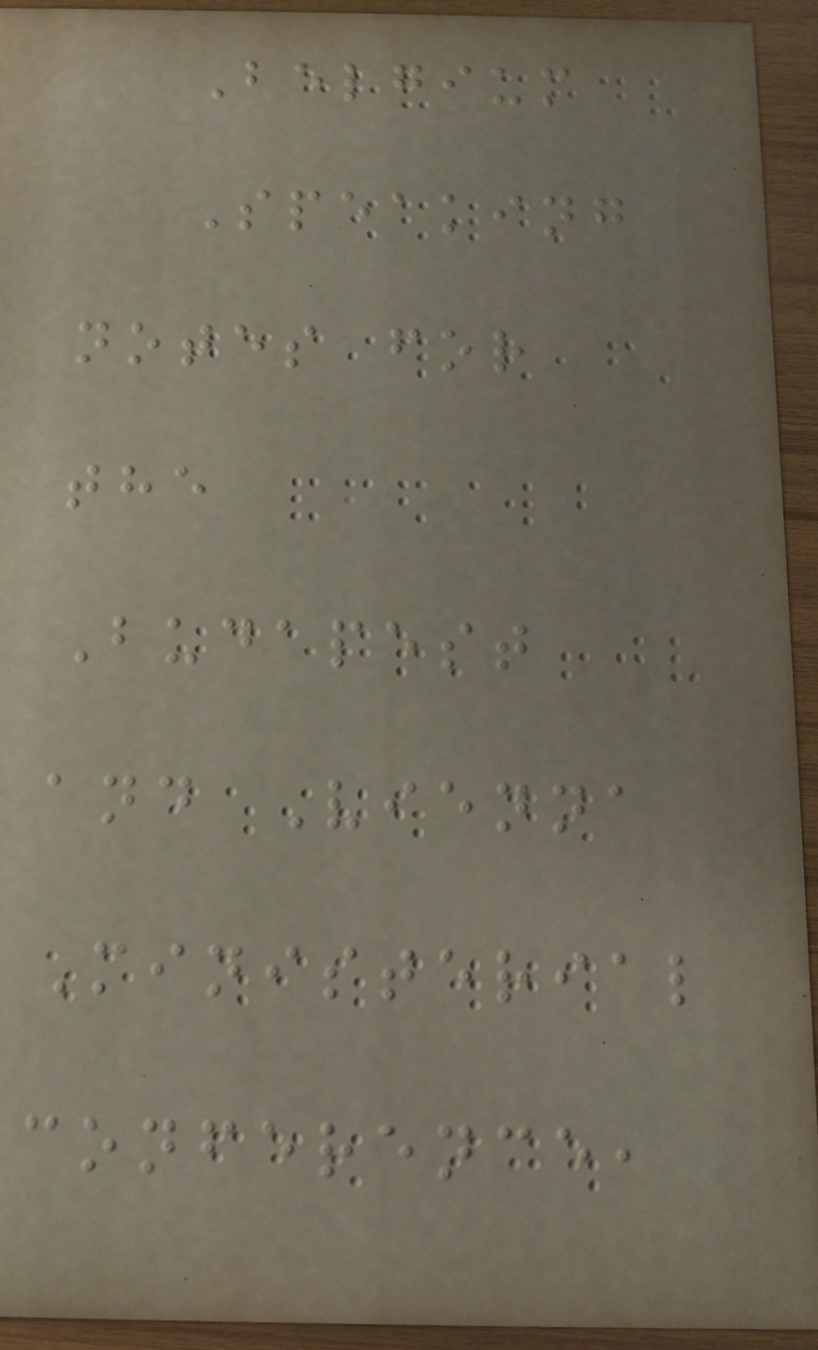Belgium
Speaking
notes for
the
Budapest
and Vienna
Ministerial
conference,
